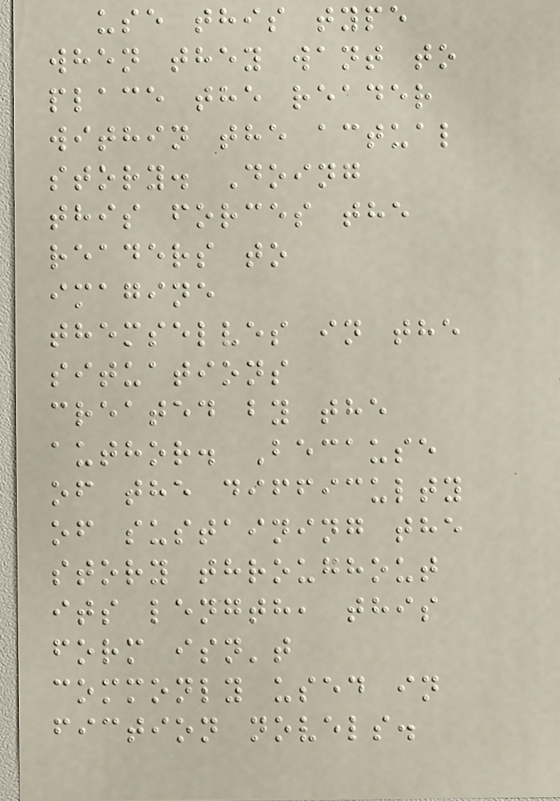use this type
when they want to
place the reader
within the actual
story. Doing
this forces the
readers to
imagine
themselves in the
situations
created by the
author. Because
of the difficulty
of sustaining the
story throughout
its length, this
form isn't
commonly used in
fiction novels.
